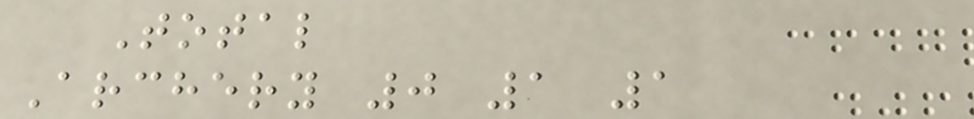Total
Archery 0 1 1
